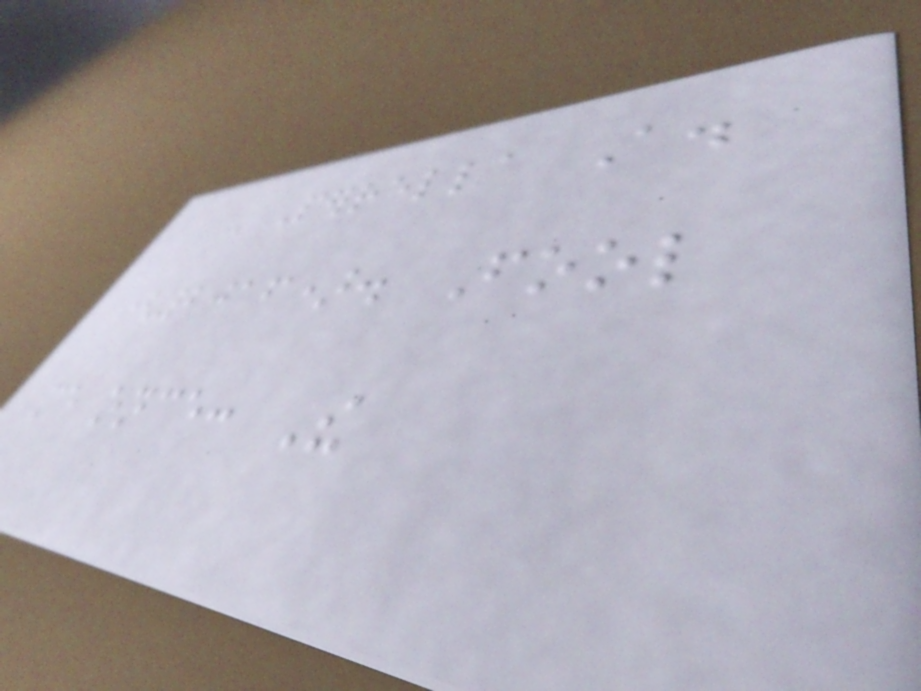- Perrella A.
(2016). Fool
me once: The
